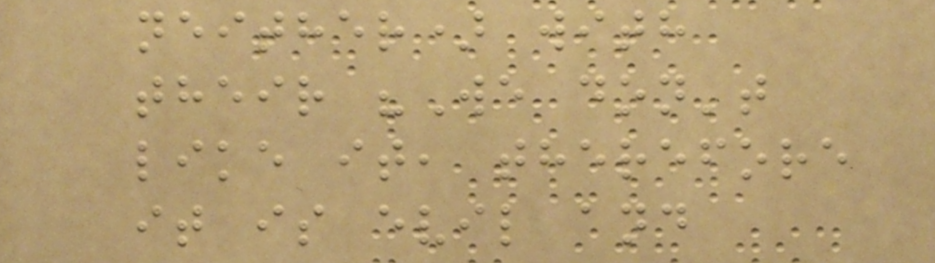neither) with
their "We don't
like it, therefore
it is evil and
